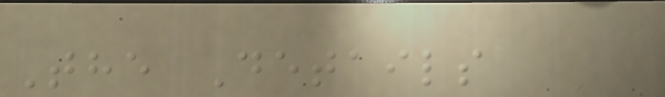The Details
